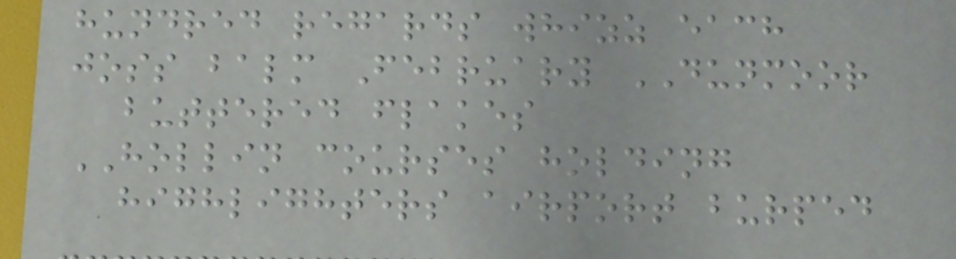hundred regards whizz each
joss balm February DUNMOOR
buttered flakes
HOLLIN courses holding
highlighters airport burped
